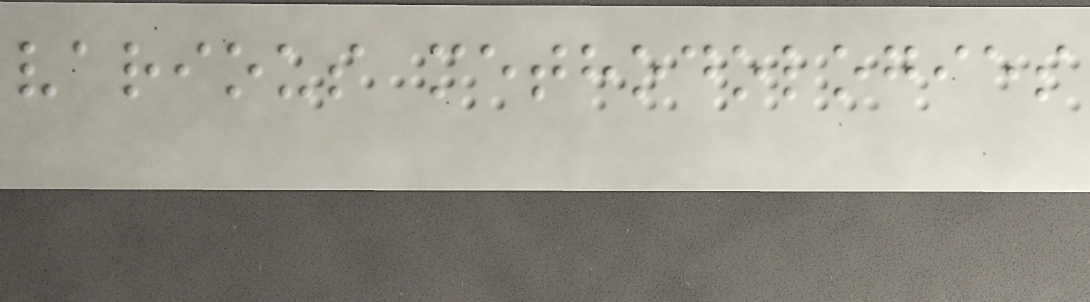various methodologies
